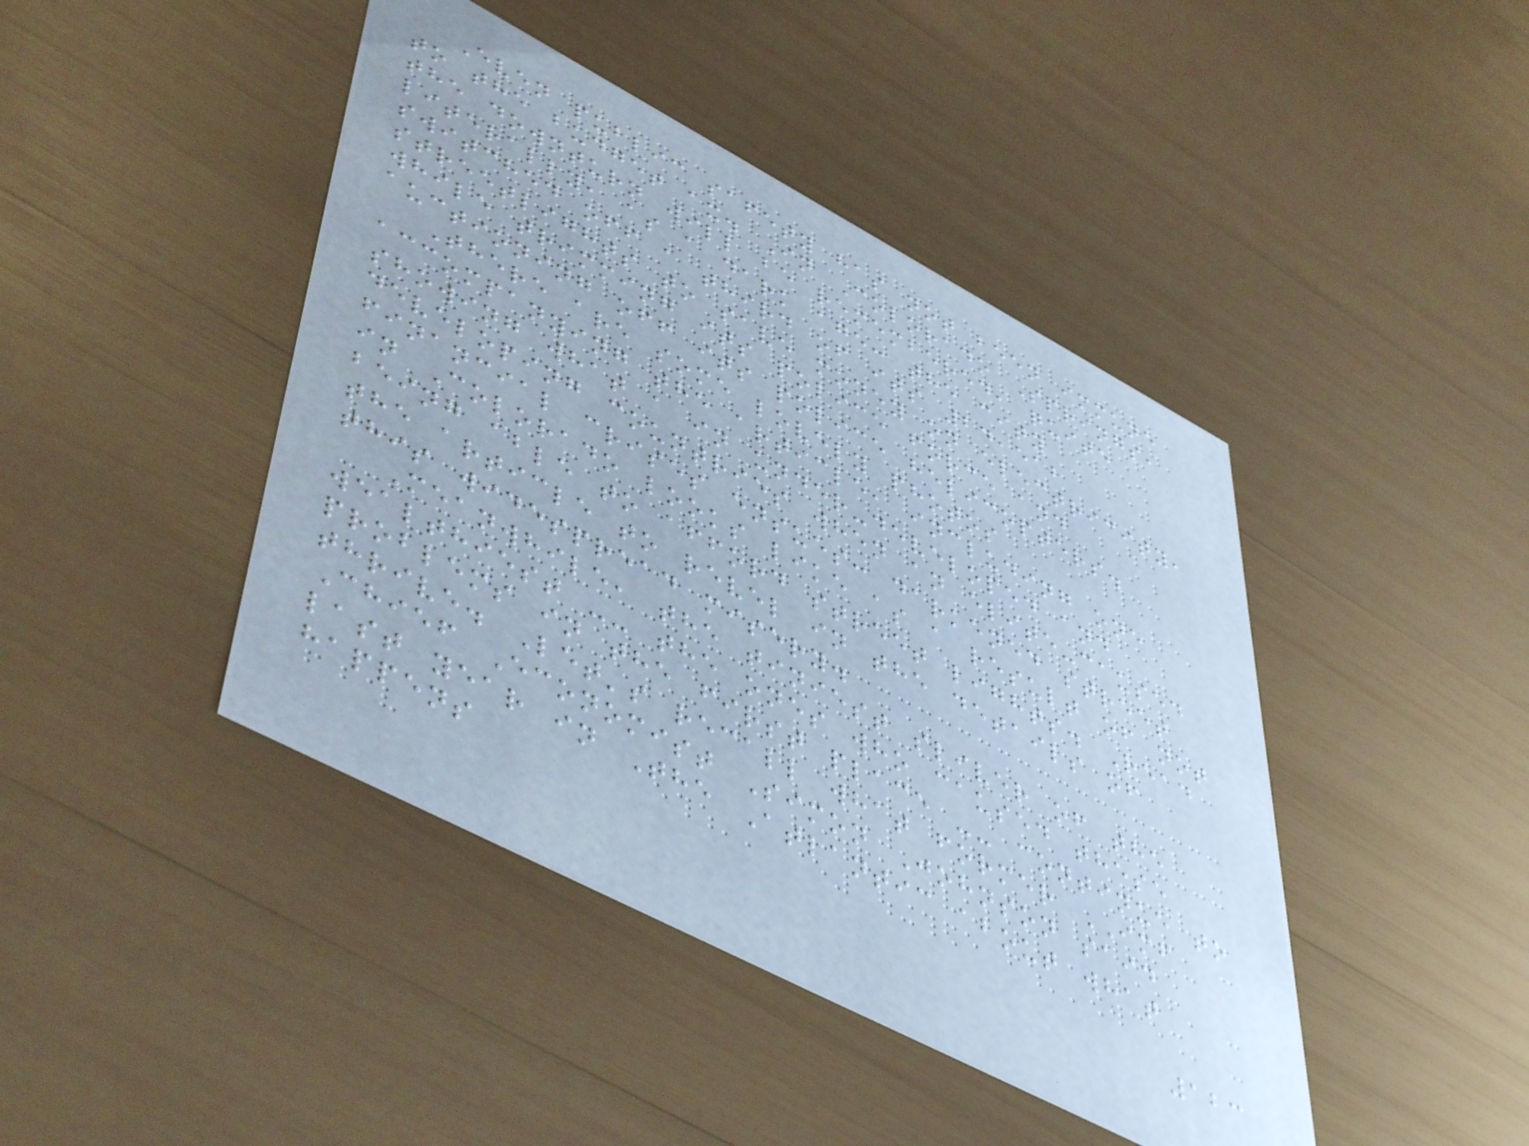Even public safety has not been immune
to the budget ax. In Colorado Springs,
the downturn will be remembered, quite
literally, as a dark age: the city
switched off a third of its 24,512
streetlights to save money on electricity,
while trimming its police force and
auctioning off its police helicopters.
There are some lovely photos
accompanying the article, including one
showing what a in under-developed and
developing countries when an elite-caused
financial crises ensues: darkened street
in Colorado looks like as a result of not
being able to afford street lights. Read
the article to revel in the details of
this widespread misery.
Meanwhile, the tiniest sliver of the
wealthiest -- the ones who caused these
problems in the first place -- continue to
thrive. Let's recall what former IMF
Chief Economist Simon Johnson said
last year in The Atlantic about what
happens
123
